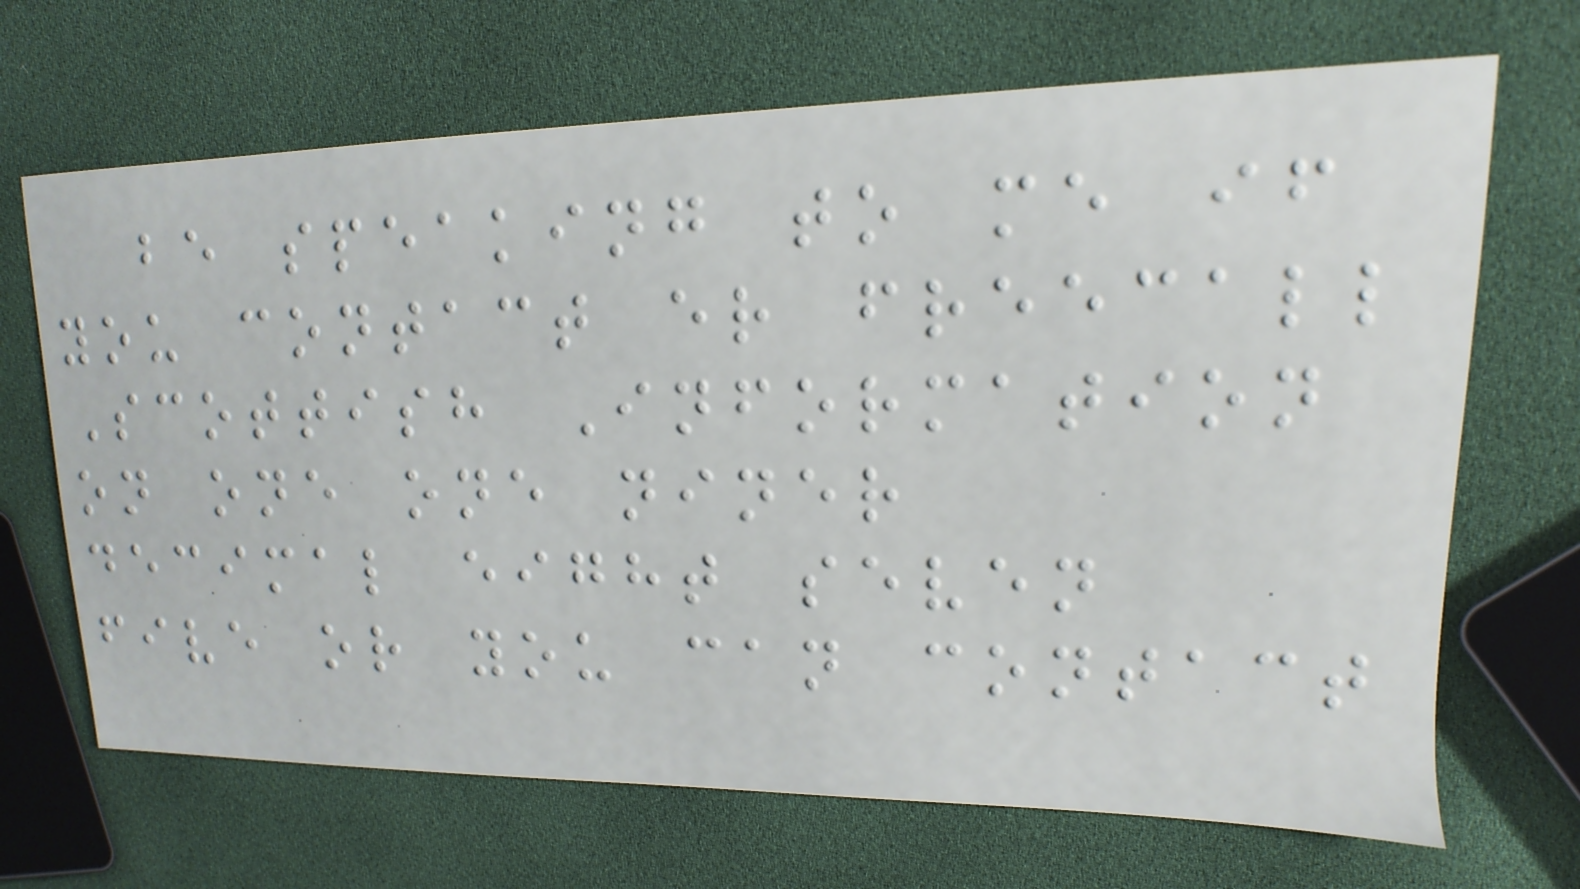be speaking to me if
you contact er freecall
Scottish Information
on one one niner
decimal eight seven
five or you can contact
